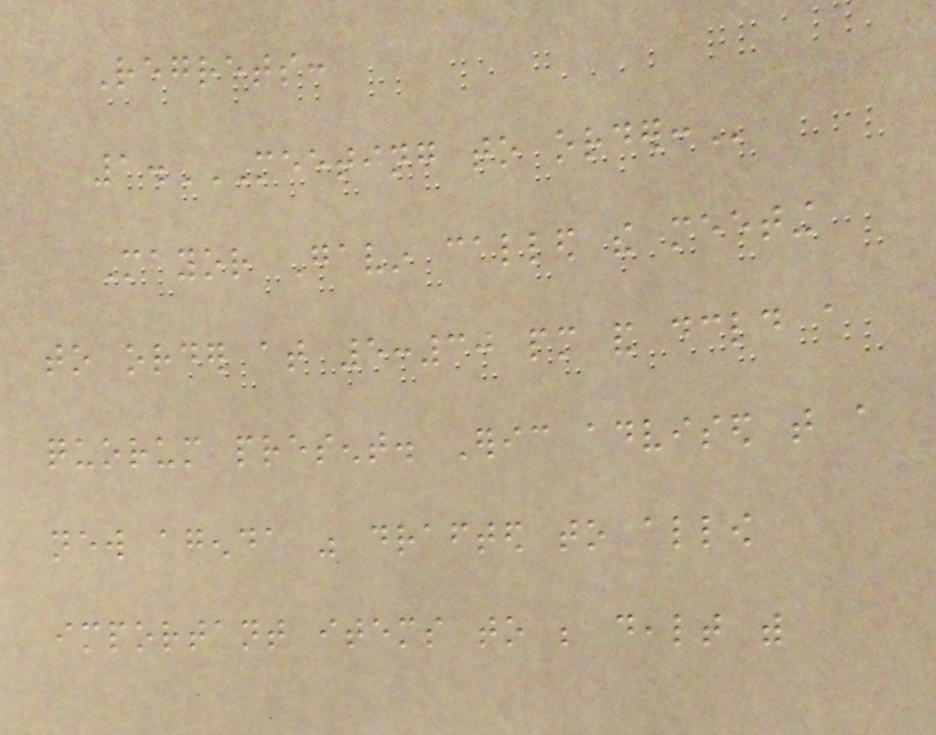Regrets:
1.MEETING TO ORDER:
Mayor Gavin called the meeting
to order at 5:30 pm and declared a
quorum present. Eric advised that a
new agenda was drafted to allow
important items to be dealt with
